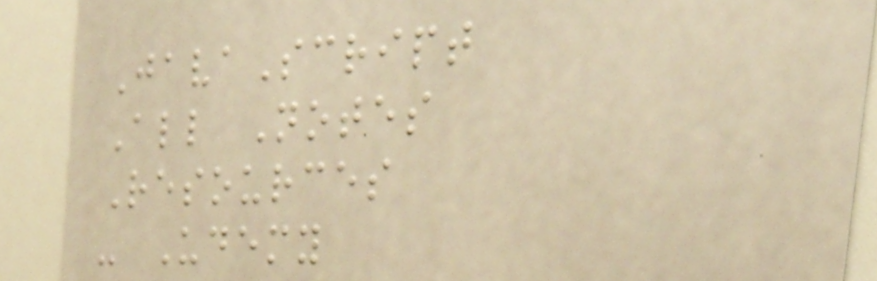JavaScript
All Notes
Resources
- Udemy
